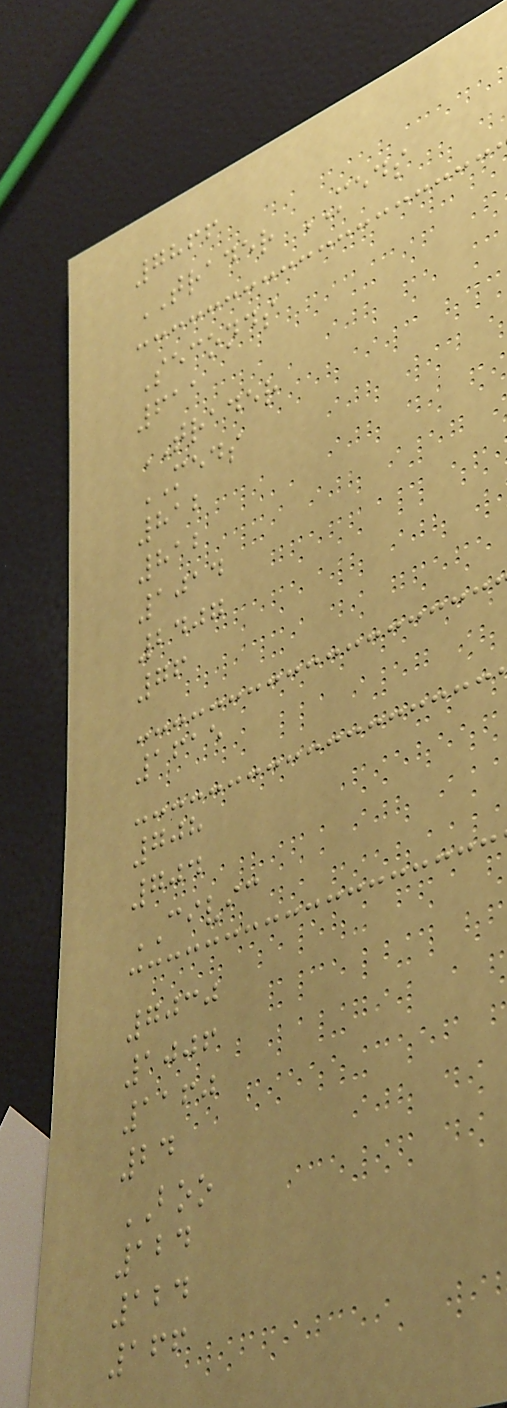7866
TRADER MEDS
Seconds
611
TRADER
MEDS
812
812
1014
2407
76
1615
708
704
CIVIC
7030
1006
1160
24
BOO
124
124
166
